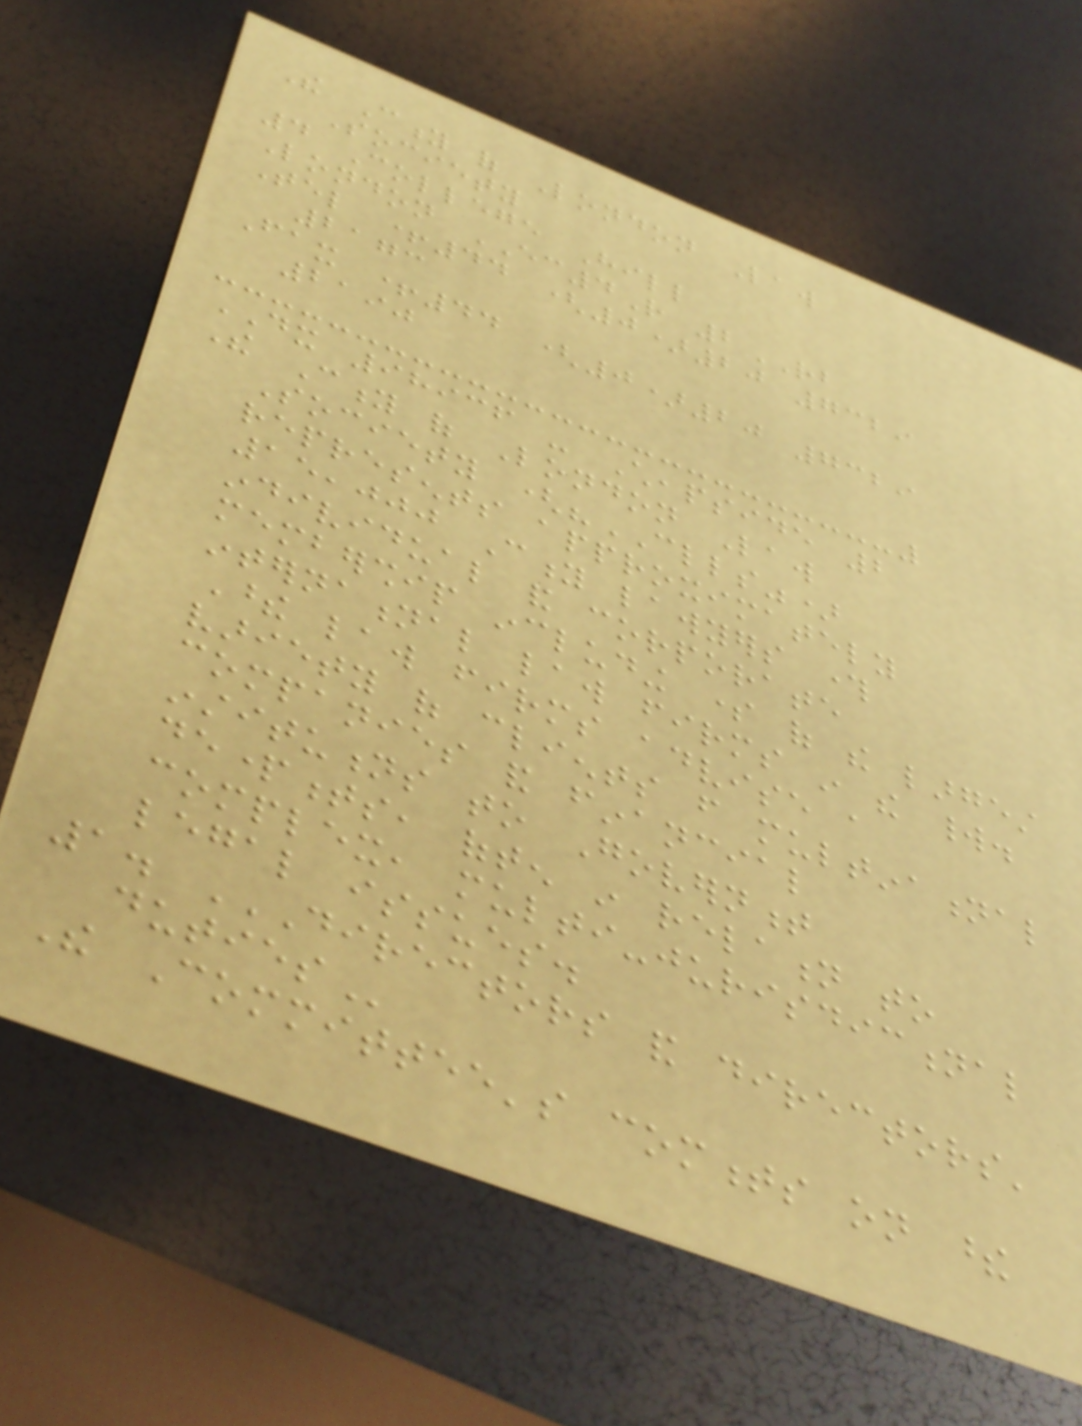The City of London Law
Society
4 College Hill
London EC4R 2RB
Tel +44 (0)20 7329
2173
Fax +44 (0)20 7329
2190
DX 98936 - Cheapside 2
The City of London Law
Society ("CLLS")
represents approximately
15,000 City lawyers through
individual and corporate
membership including some of the largest
international law firms in the world.
These law firms advise a
variety of clients from multinational
companies and financial
institutions to Government
departments, often in relation to
complex, multi-jurisdictional
legal issues.
1. DIRECTORS AND DIRECTORS'
DUTIES
The Committee's comments on these
